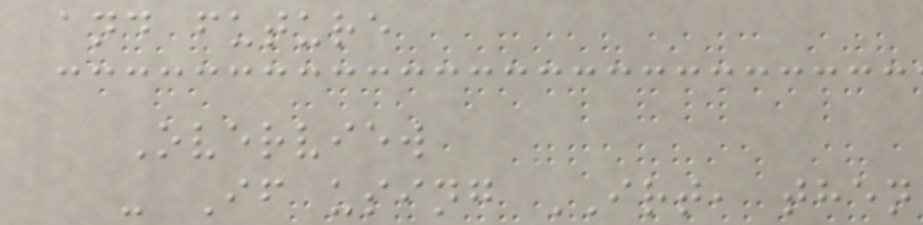and future
Overview
- If using IRT, then
